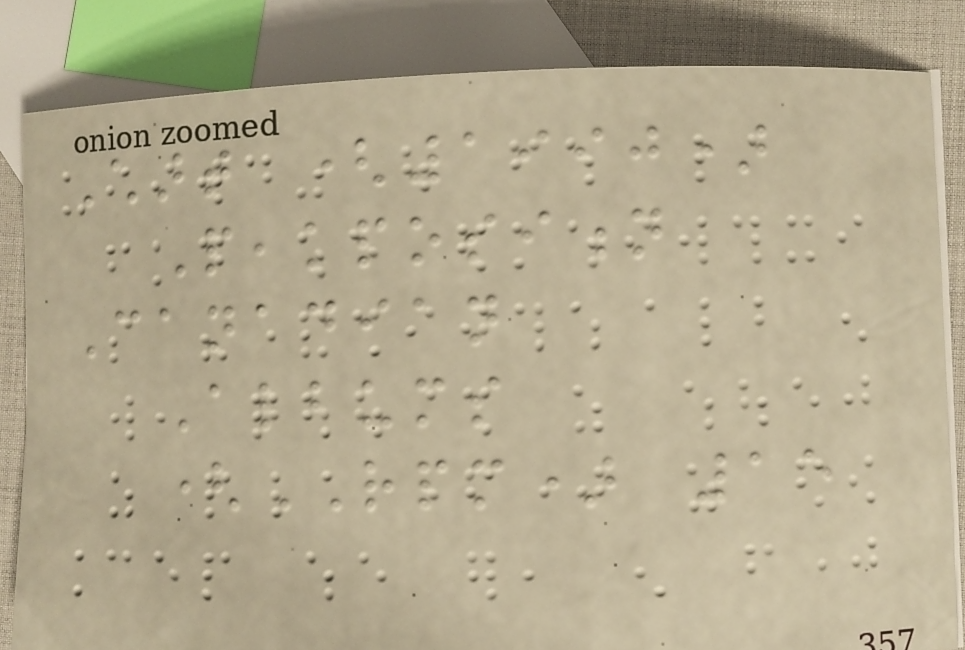Chart (1990)
Peakposition
Canadian
Albums
(RPM) 15
